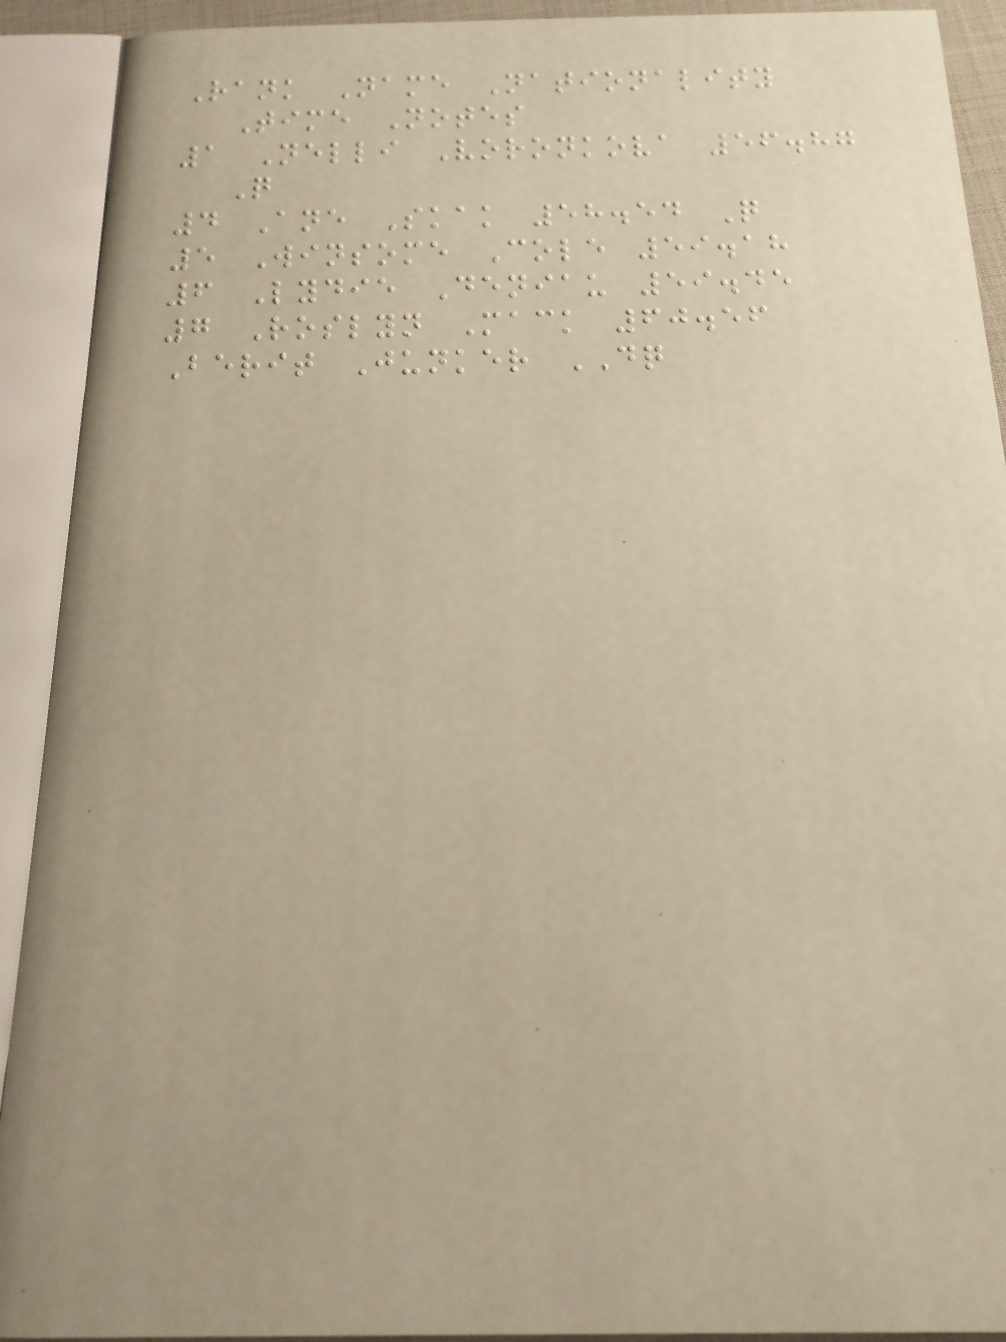Rank Name Nationality
Time Notes
1 Nelli Voronkova 56.87
Q
4 Ane Skak 58.54 Q
5 Winsome Cole 59.18
6 Lydie Deniau 59.45
7 Roslyn Mack 60.56
Berit Junker DQ
